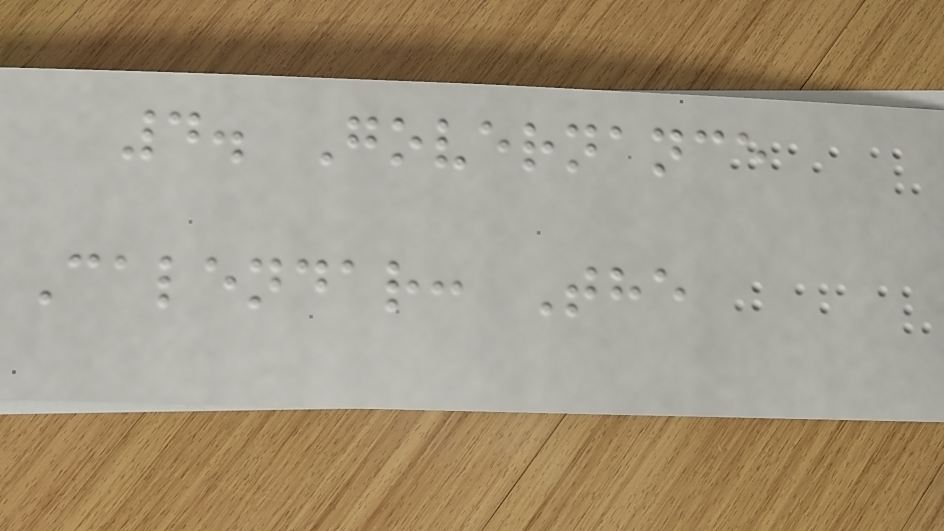4. Governance
Calendar: The
